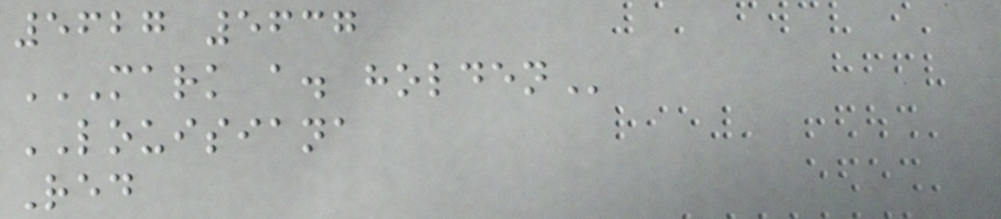5627 5637
MARK A. HOLDEN
LOUISIANA
Red
